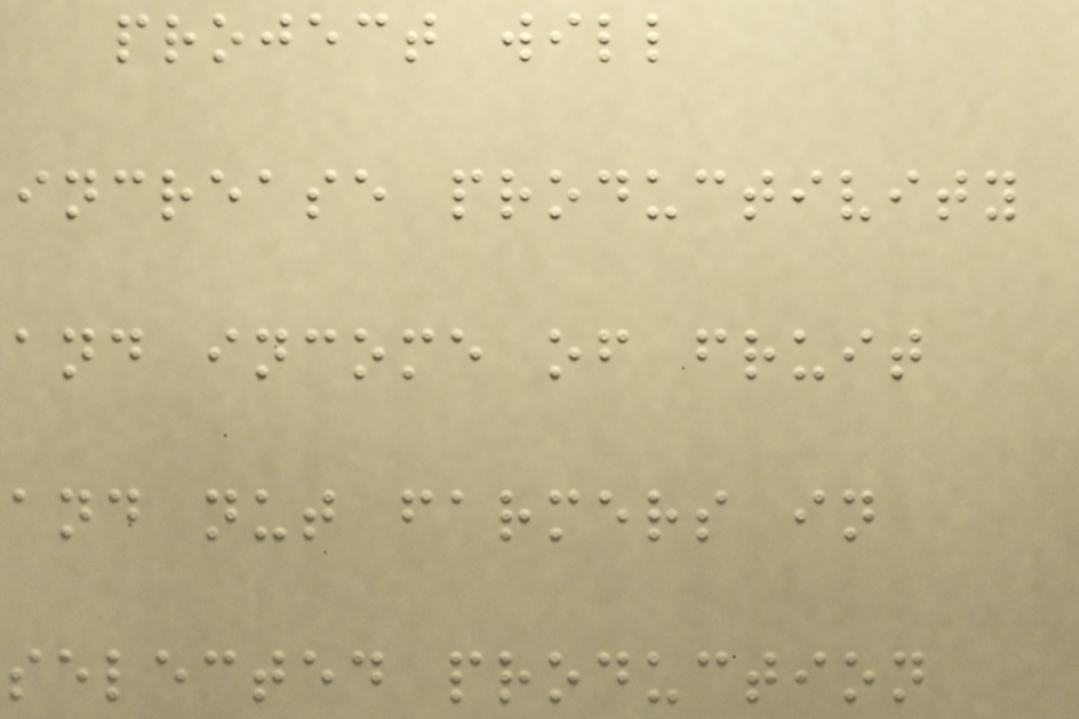project will
increase productivity
and income of fruit
and nut farmers in
selected production
